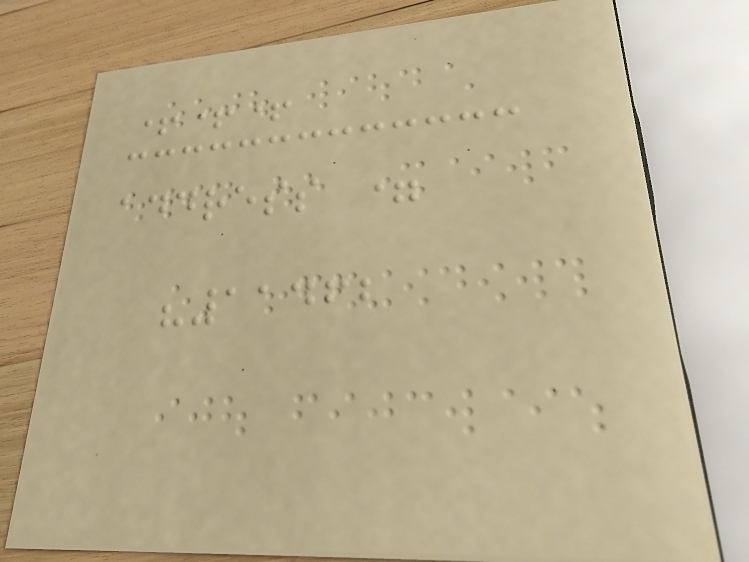+++
address =
"11462
